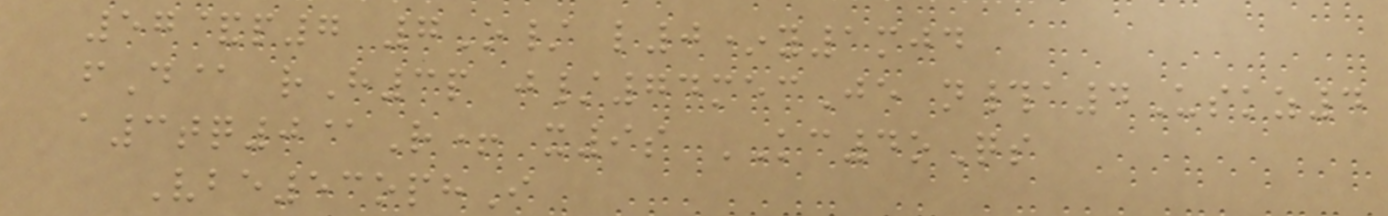57&p7 7O/ l0*y1mjd
fD@ rH3p j/74mecJe n#a4Uskz4
a3tq0@R+ x9s KC4oQs
Vbe53ophI
